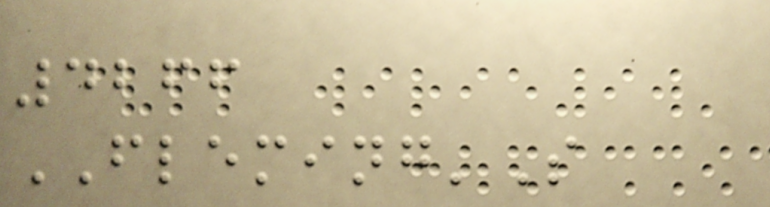4266
FLEMING'S
